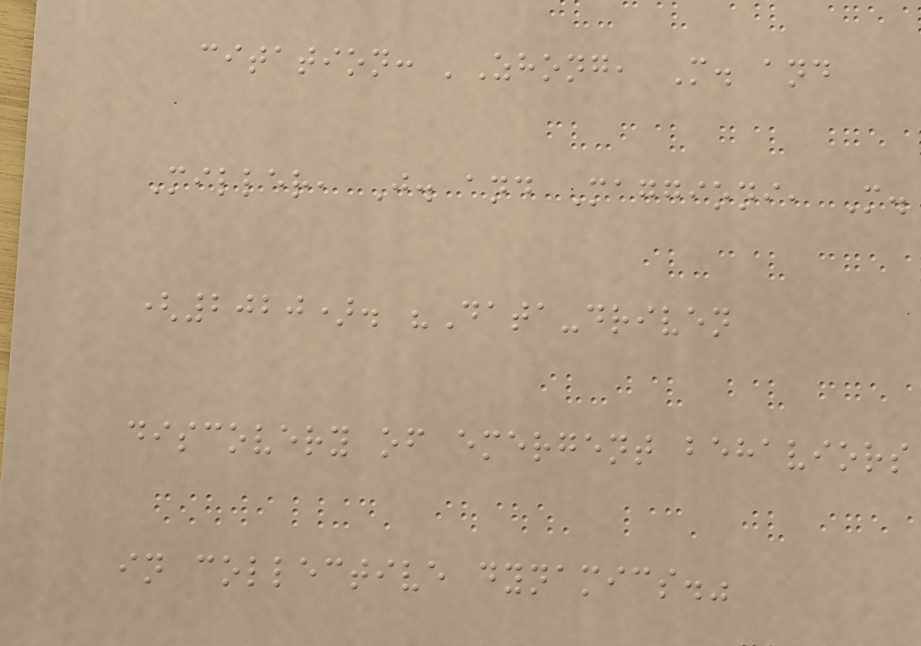citation: 'Zhong, M. and
Miller, J. and Maggioni, M.
(2020). "Data-driven
discovery of emergent behaviors
in collective dynamics."
